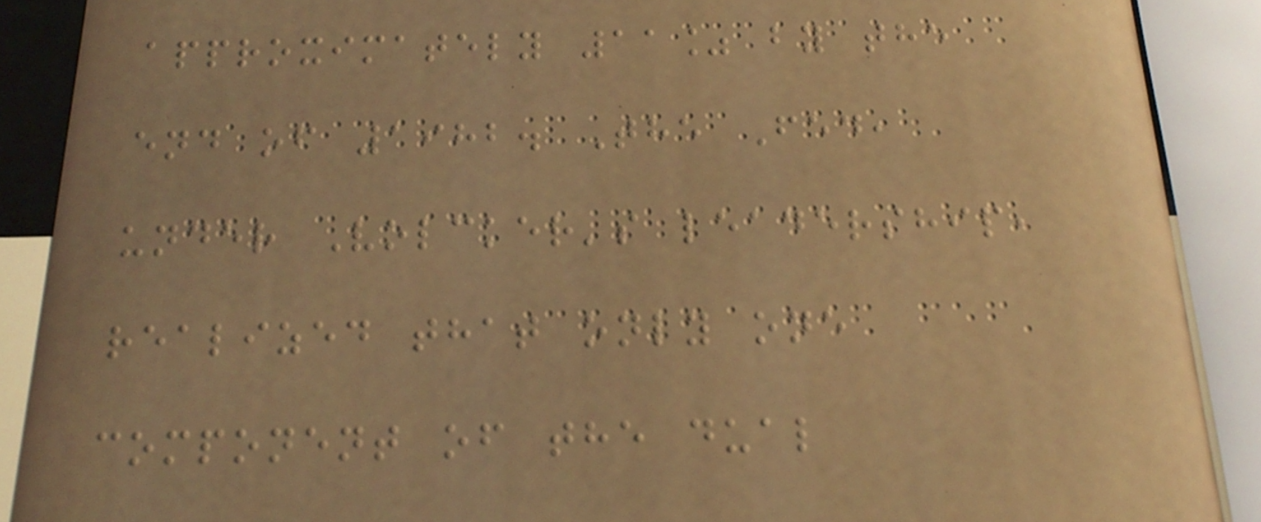approximately 11% by the
end of 1982. The Fed,
under Volcker's leadership,
realized that only one
component of the dual
